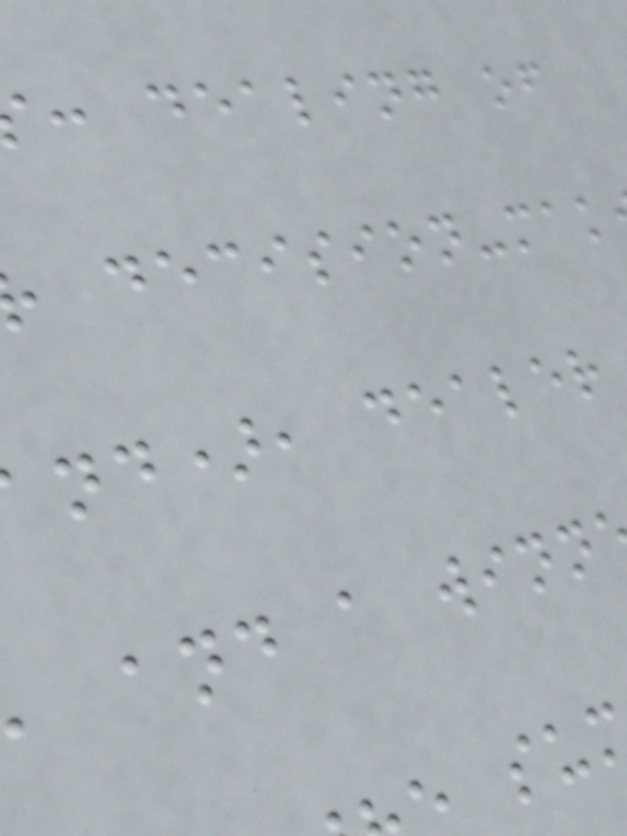: dealing of
decision-mak
nd), dealer
and a winn
